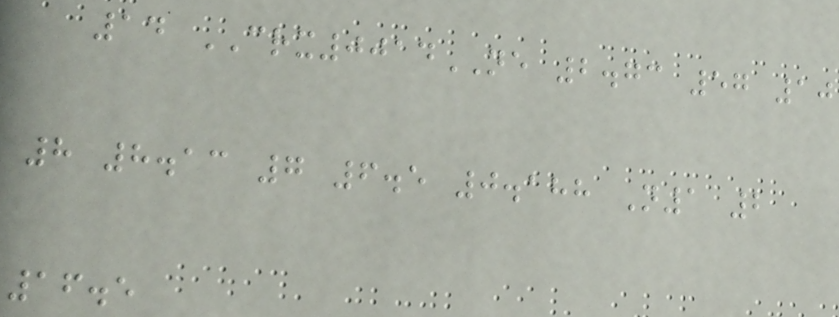14 CRX0014NE 2.73 57 10
8 8.13 7 6.5 0.188 N1 2
16.5
